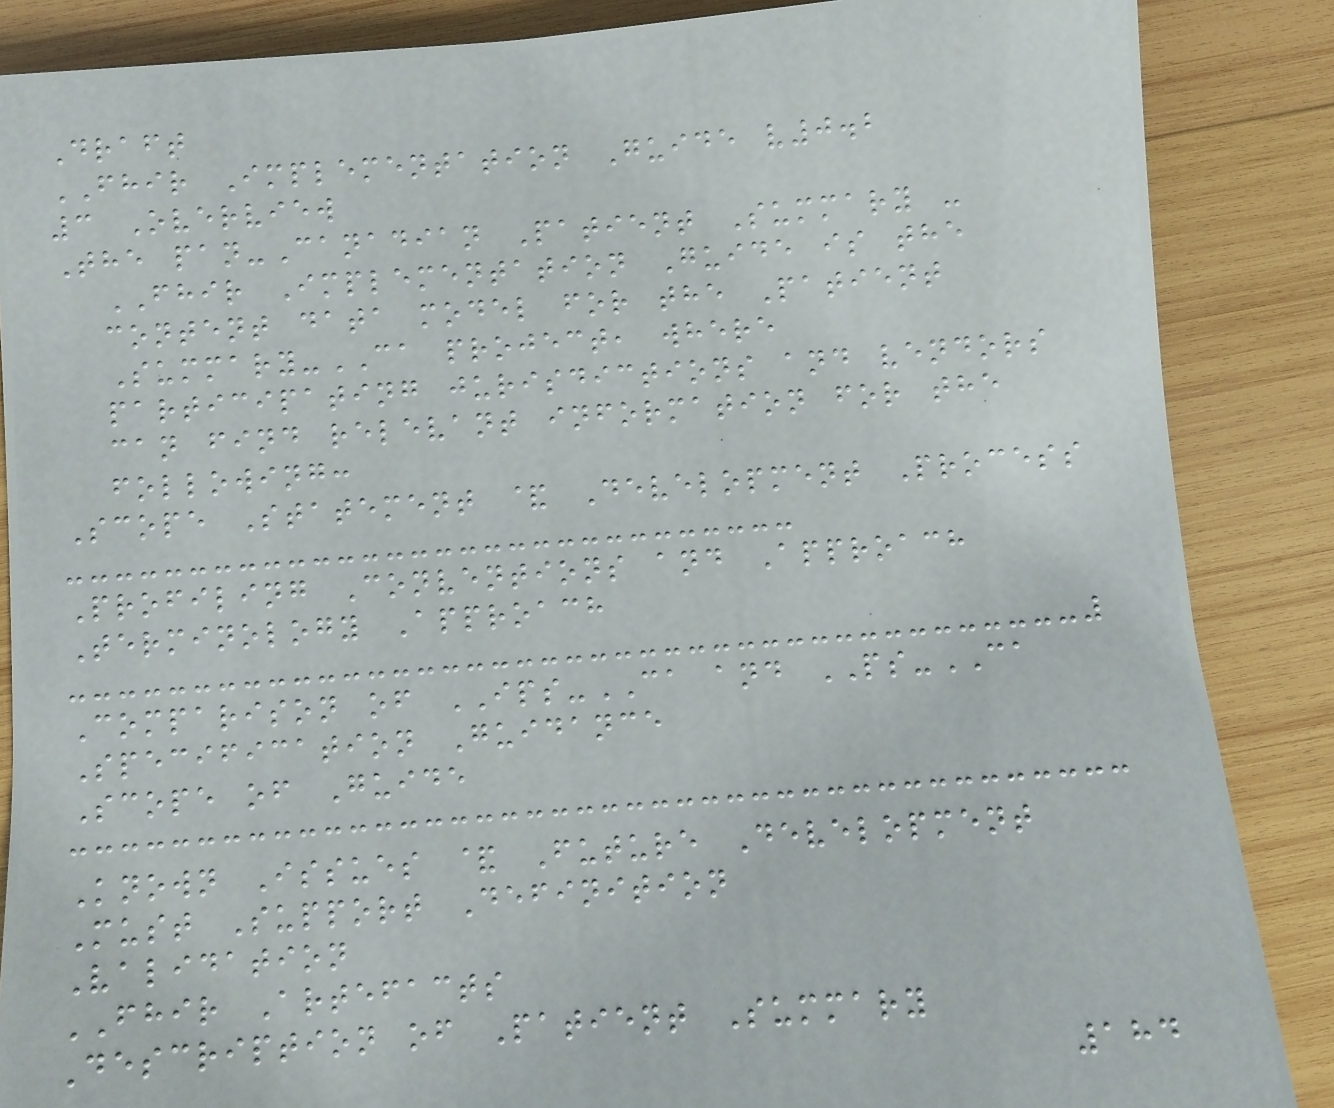Draft
FHIR Implementation Guide v0.2
3 Overview
The pan-Canadian Patient Summary -
FHIR Implementation Guide is the
content data model for the Patient
Summary-CA project, where
participating jurisdictions and vendors
can find relevant information for the
following:
Scope Statement & Development Process
Profiling Conventions and Approach
Terminology Approach
Comparison of IPS-CA and PS-CA
Specification Guidance
Scope of Guide
Known Issues & Future Development
Must Support Definition
Validation
FHIR Artefacts
Description of Patient Summary
184
